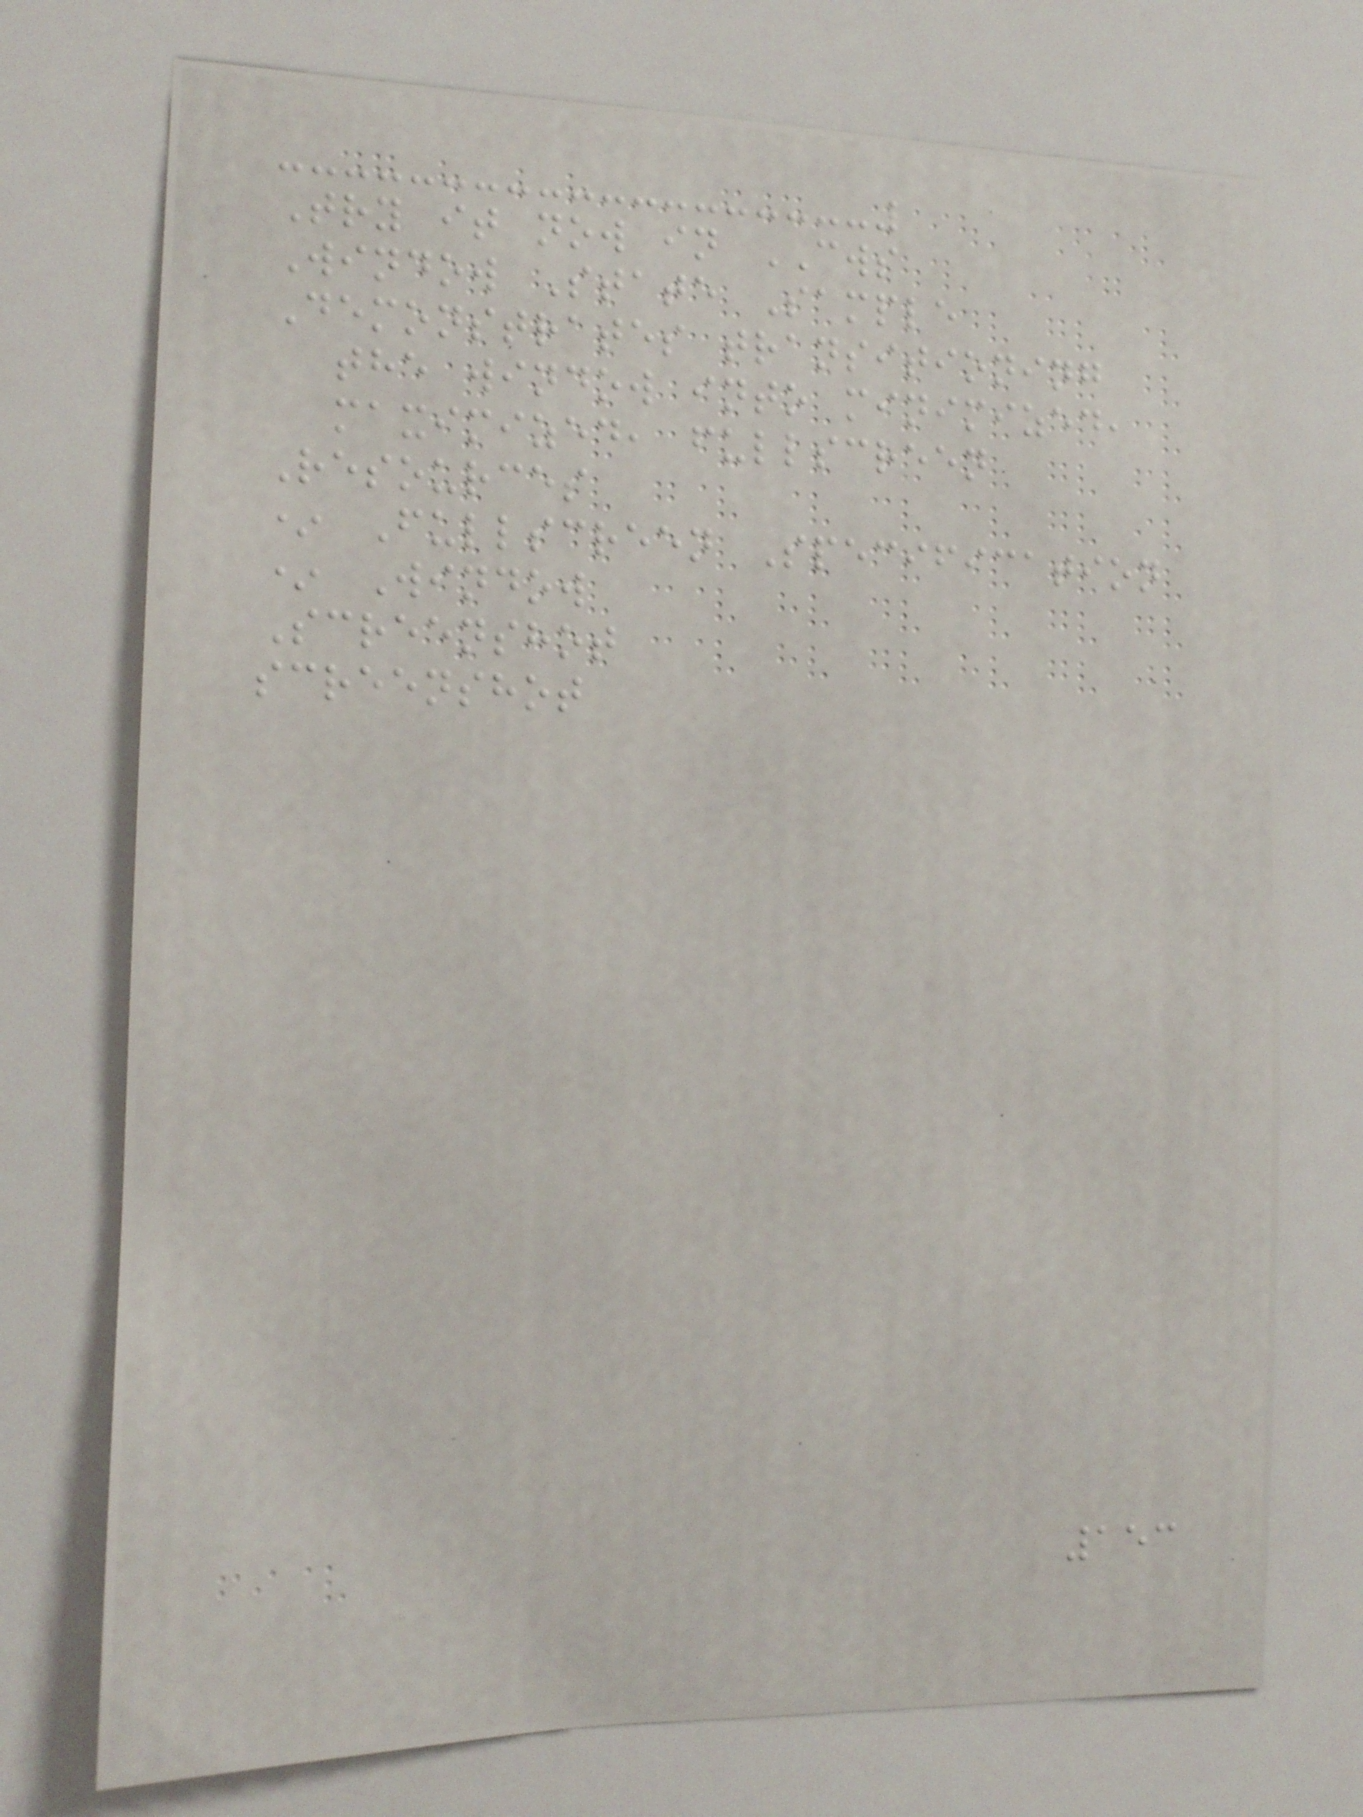Try it now in CWS
Window State Sample
Demonstrates transitioning
the window into minimized,
maximized, fullscreen
Resources
* Fullscreen Specification
* Window
Screenshot
screenshot
153
